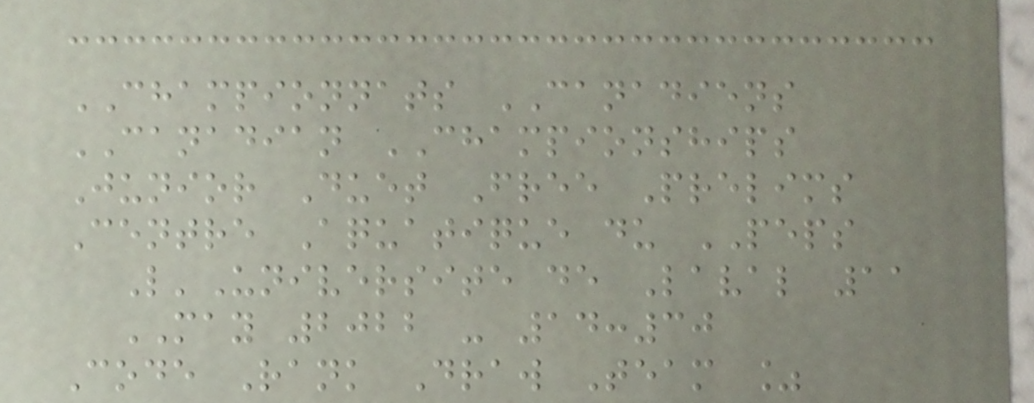CHAMPIONNATS CANADIENS
CANADIAN CHAMPIONSHIPS
Junior Duet Free Prelims
Centre Aquatique du PEPS
L'Universite de Laval 11
MAY 2022 - 14:30
Code Rank Draw Team %
